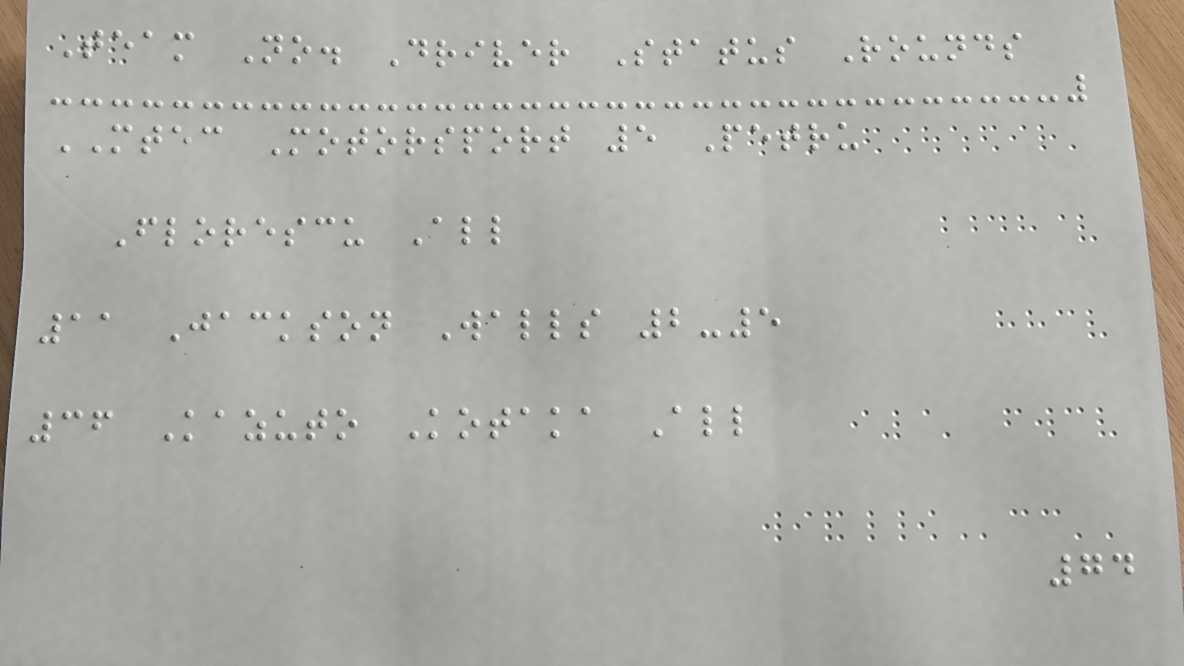Team No. Driver Status Rounds
MTEC Motorsport 5 Petru
Florescu All
11 Jackson Walls 2-5
36 Kazuto Kotaka All
74
